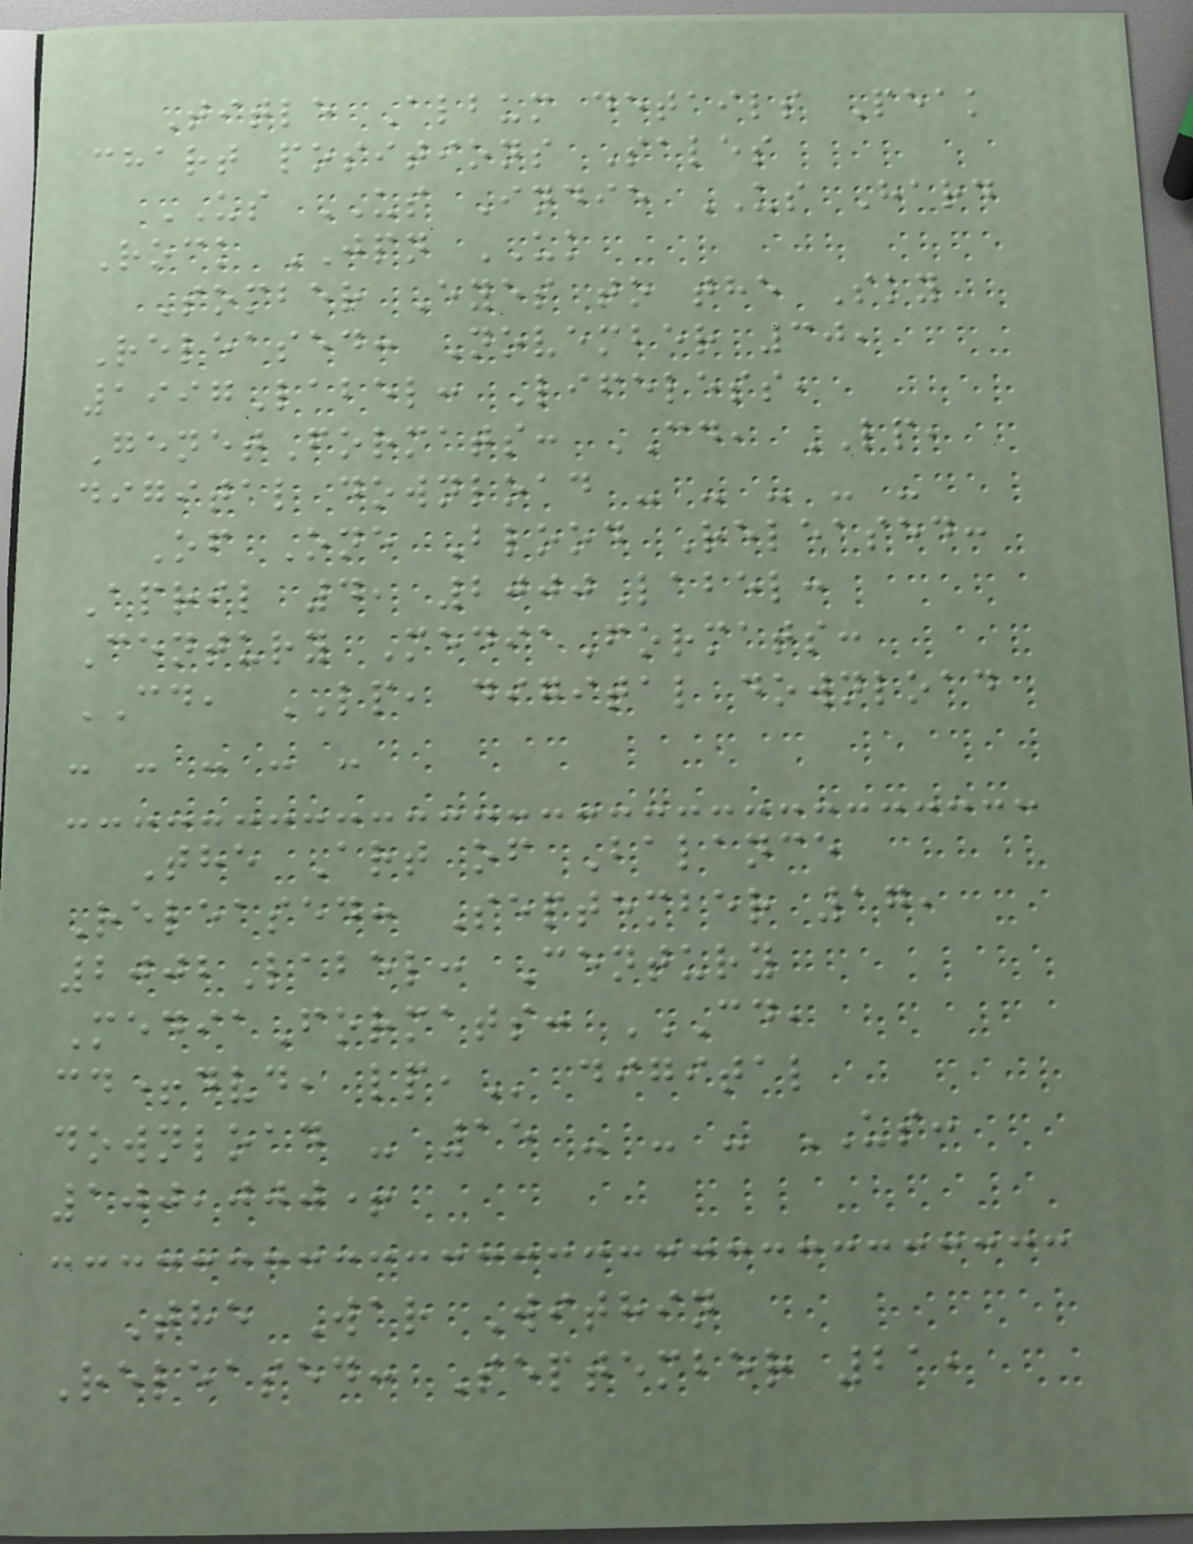Title Album details Peak
chart positions Sales
US US Indie US Hard
Rock JPN UK
Somber Eyes to the Sky
Released: November 30,
1997Label: Lifeless,
GenetFormats: CD, LP,
digital download - - - - -
Of One Blood Released:
April 4, 2000Label:
Century MediaFormats:
CD, LP, digital download
- - - - -
The Art of Balance
Released: September 17,
2002Label: Century
MediaFormats: CD,
CD+DVD, LP, digital
download - 15 - - - US:
100,000+
The War Within
Released: September 21,
